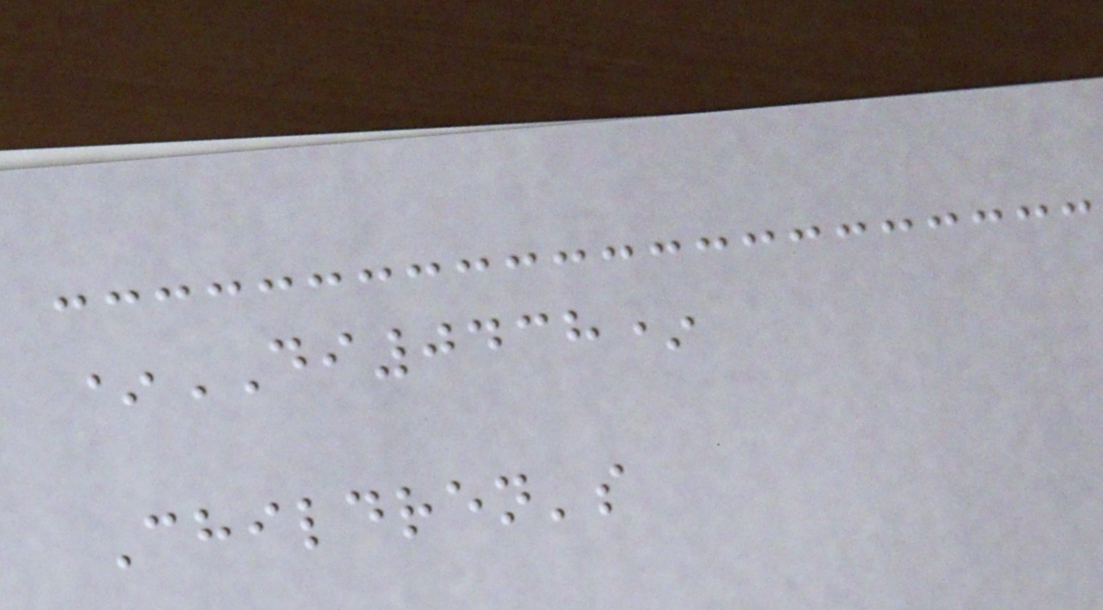*DI0438*
Children's
